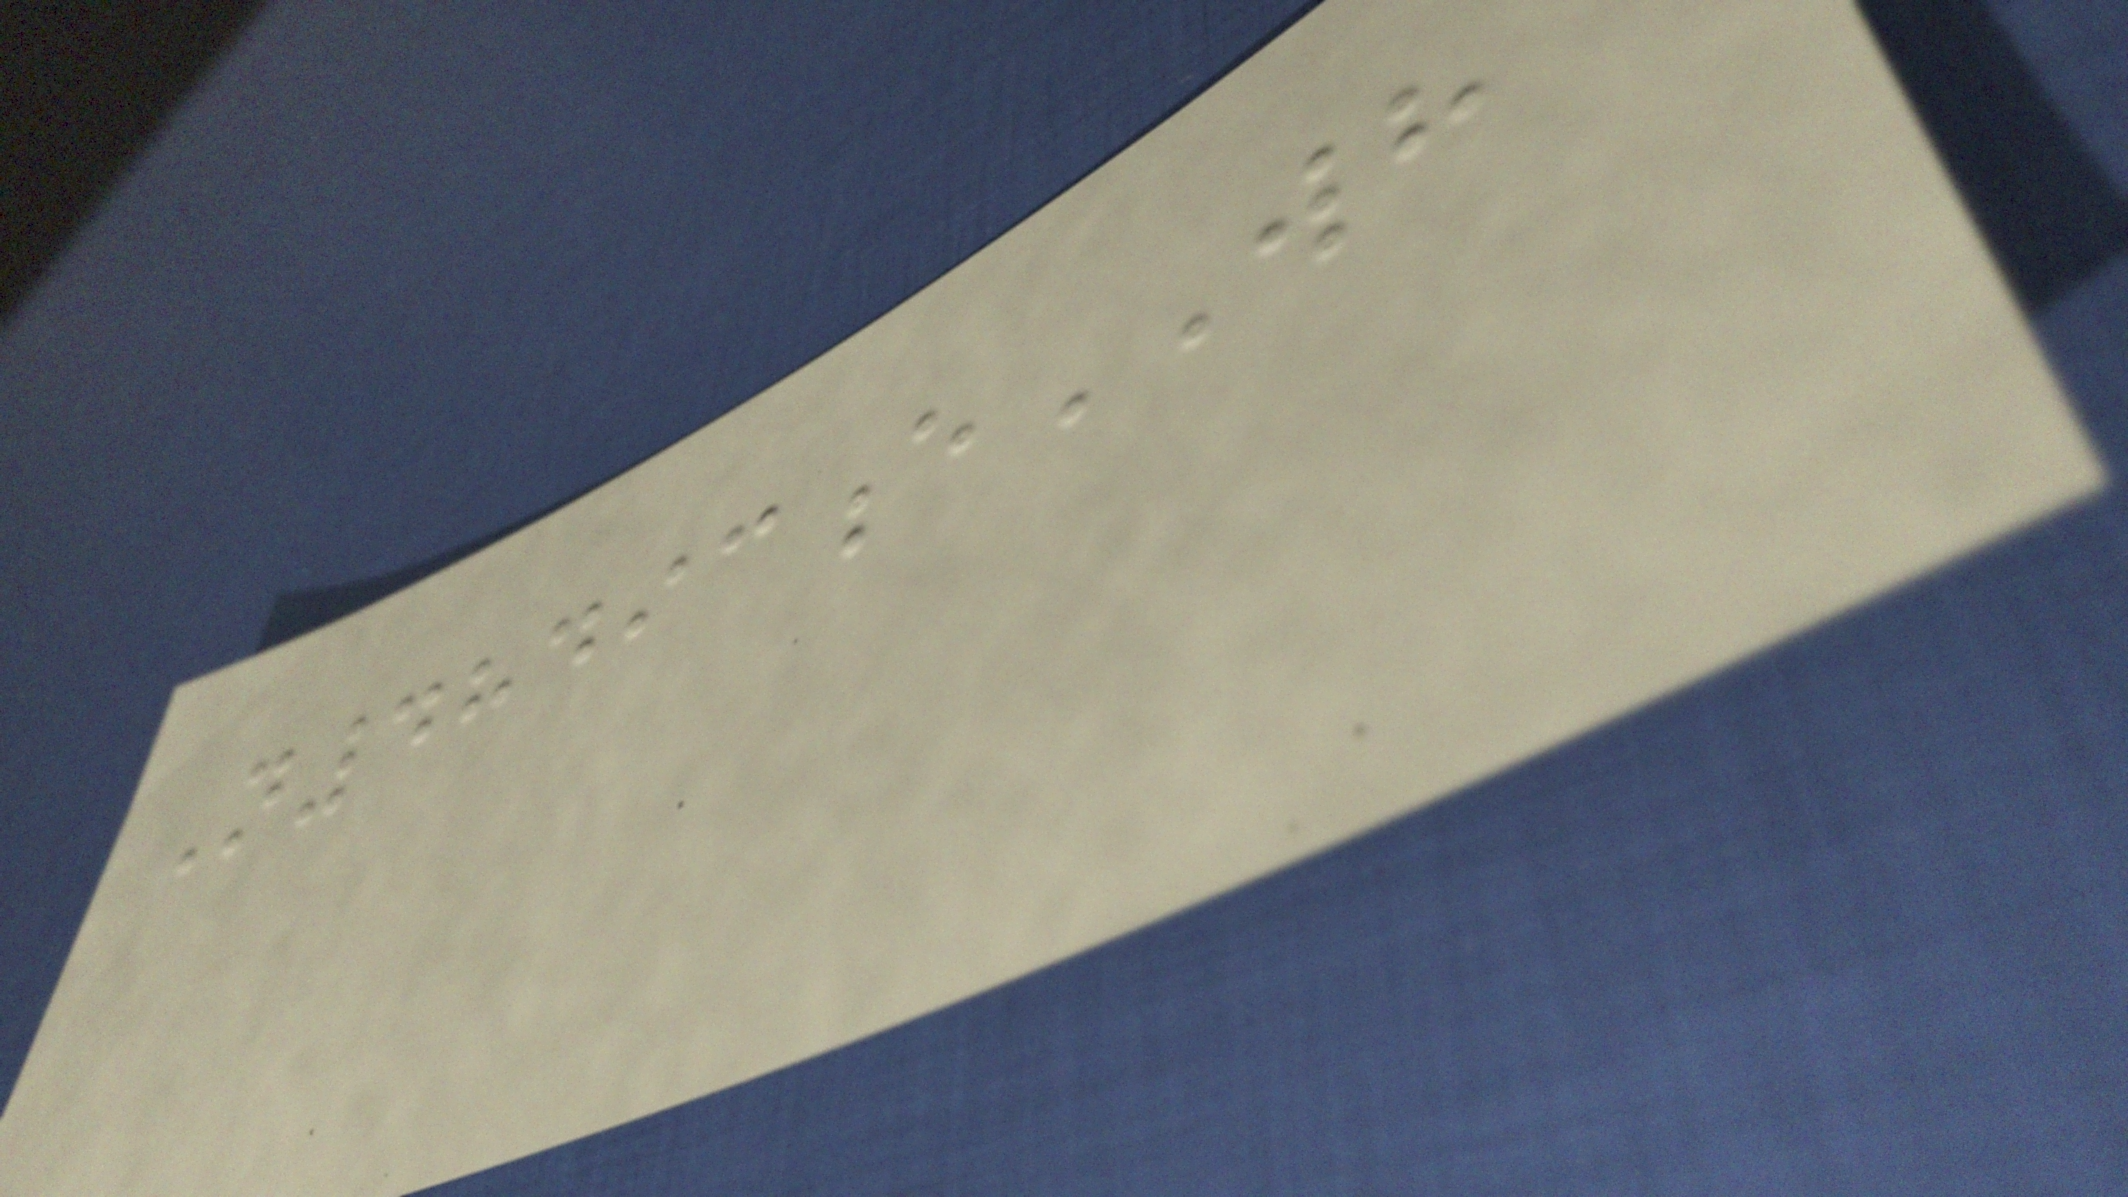N48493eWH
